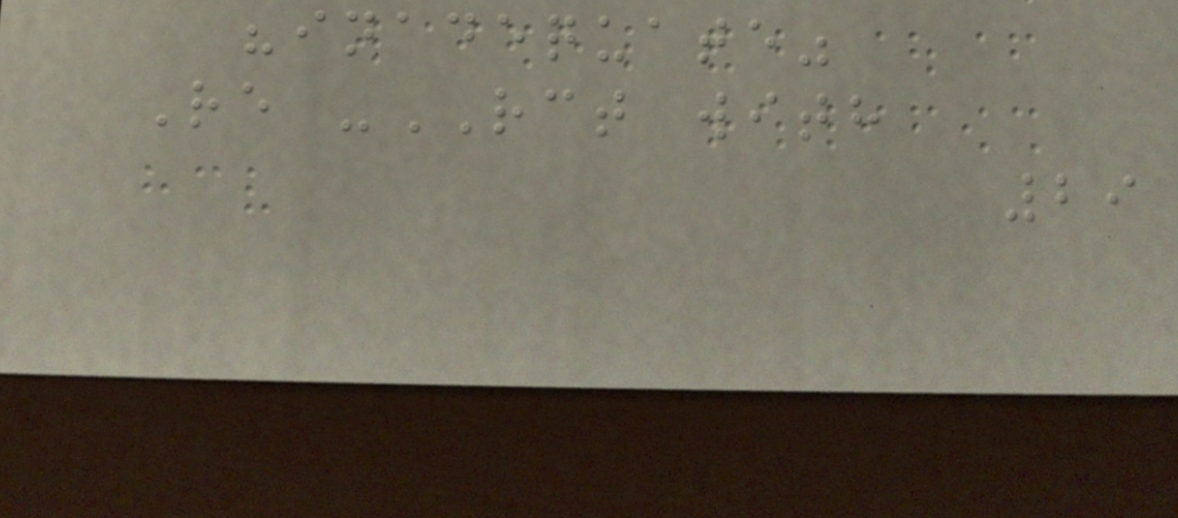"inadequate"
Re -RCT with
29
